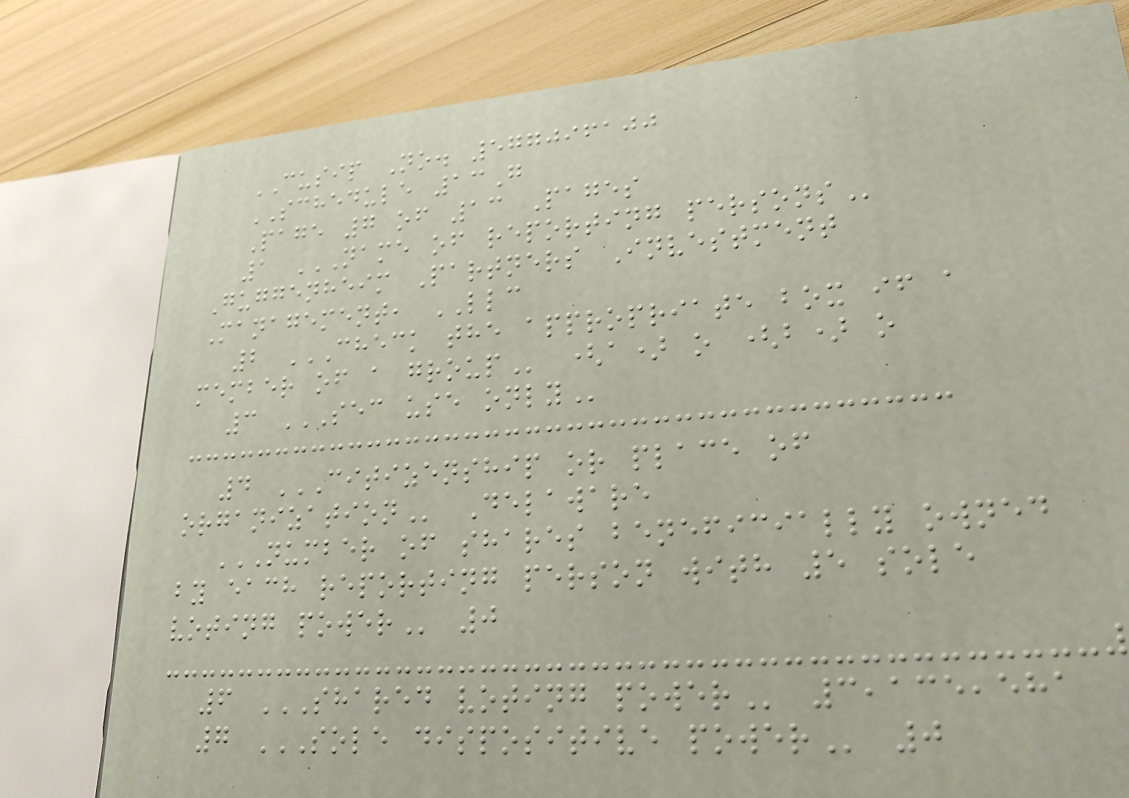CUSIP No. 577096100
SCHEDULE 13G
Page 7 of 13 Pages
1 NAME OF REPORTING PERSONS
Guggenheim Partners Investment
Management, LLC
2 CHECK THE APPROPRIATE BOX IF A
MEMBER OF A GROUP (a) o (b) o
3 SEC USE ONLY
4 CITIZENSHIP OR PLACE OF
ORGANIZATION Delaware
NUMBER OF SHARES BENEFICIALLY OWNED
BY EACH REPORTING PERSON WITH 5 SOLE
VOTING POWER 0
6 SHARED VOTING POWER 3,135,581
7 SOLE DISPOSITIVE POWER 0
